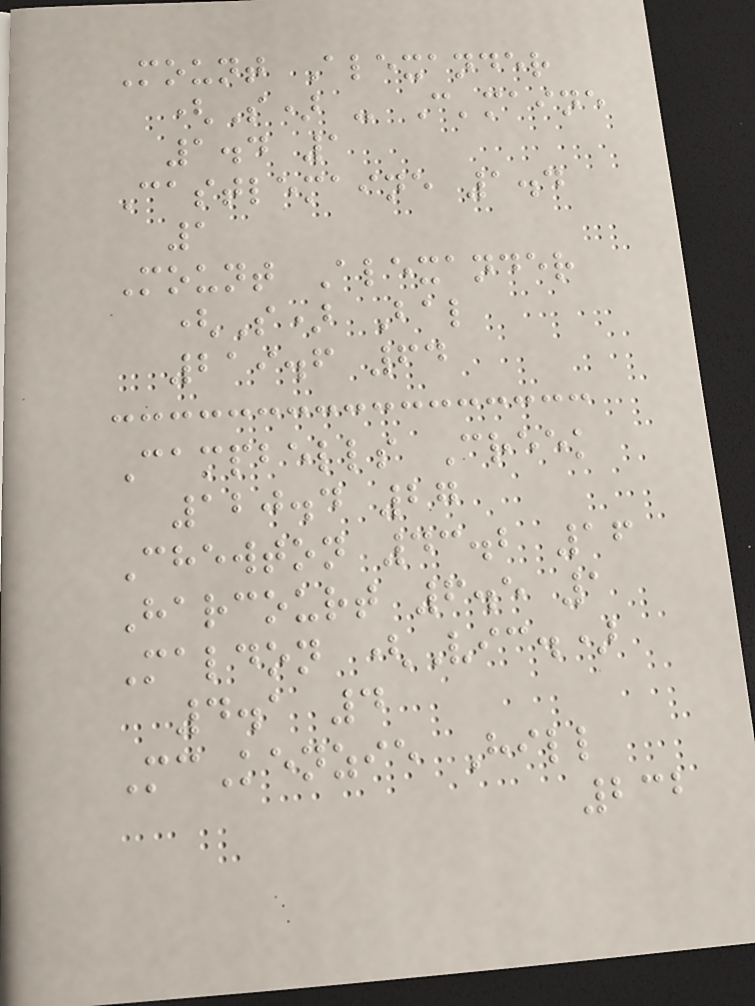Mount Alexander
(S) - C'maine
1.4 1
Castlemaine 1.4
1
Mount Alexander
(S) Bal
219.6 64
Campbells Creek
120.4 27
Chewton 43.2 16
Harcourt 6.5 1
Maldon (Vic.)
4.1 4
McKenzie Hill
232
